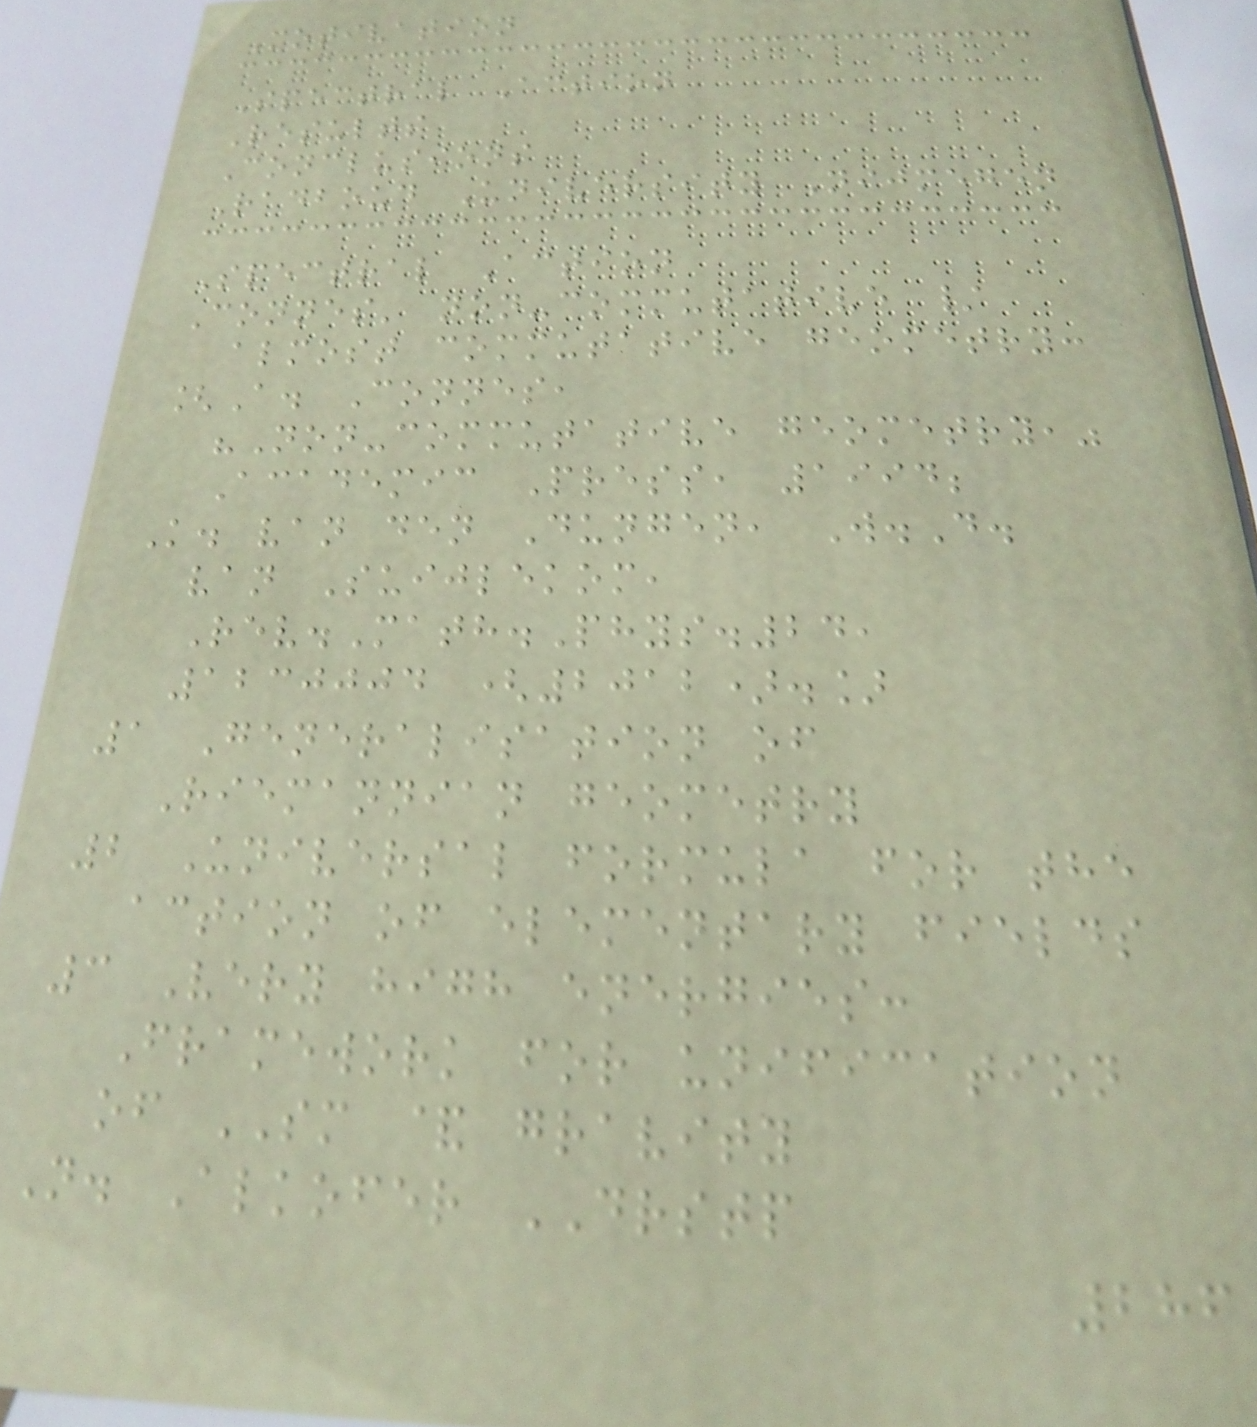Motivation
Spectral Action
Results
Conclusions
Radboud University Nijmegen
Spectral Action
Connes' non-commutative /
almost commutative geometry:
[A. Connes,
"Non-commutative geometry,"
Academic Press, 1994;
K. van den Dungen, W.D.
van Suijlekom,
Rev.Math.Phys.24,
1230004 (2012).]
1 Generalisation of
Riemannian geometry
2 Universal formula for the
action of elementary fields
3 Very high energies:
Framework for unification
of SM & gravity
N. Alkofer DRSTP
286
